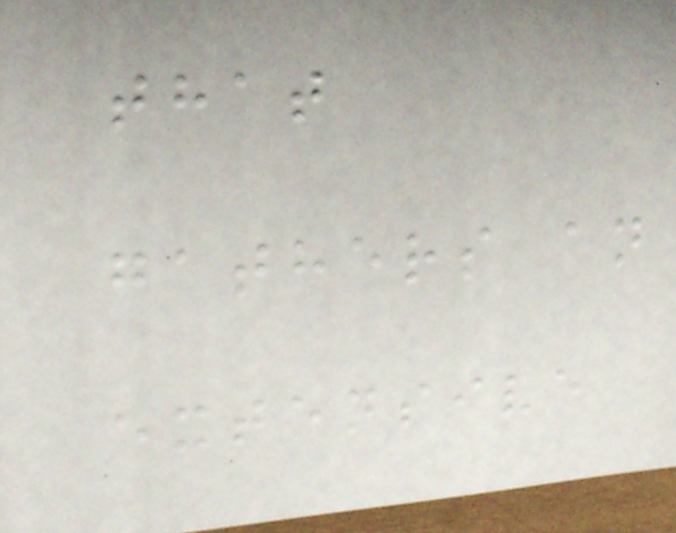that
gathers an
extensive
